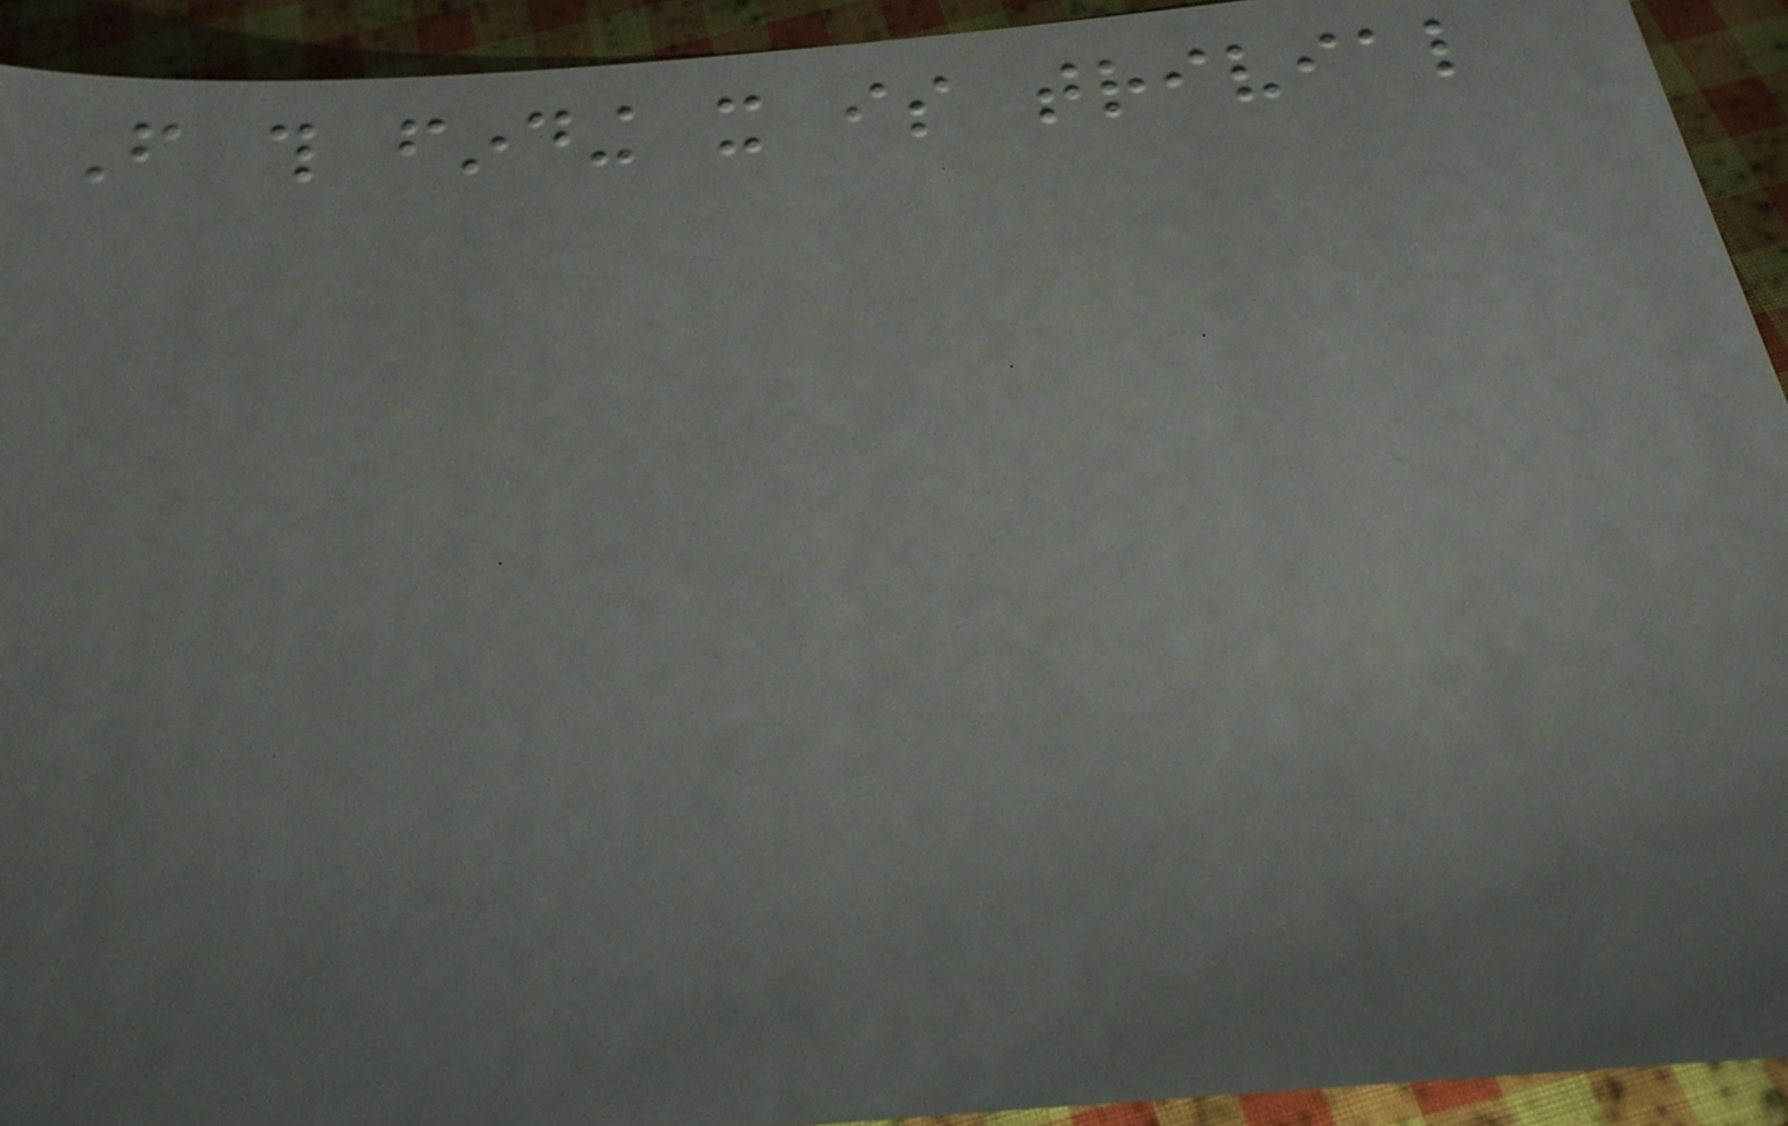From this finding it is trivial
